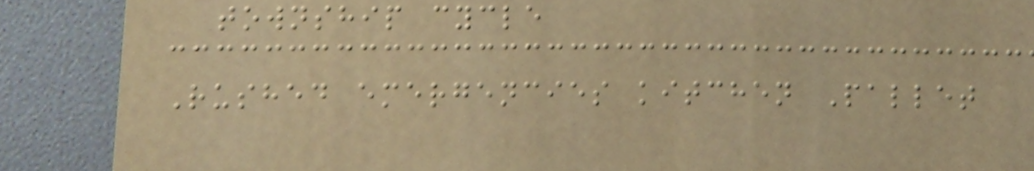township cycle
Rushed emergencies kitchen Pallet
